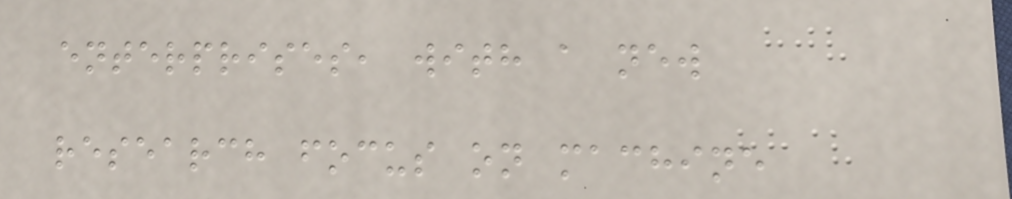enterprises, with a new
research focus on machine
